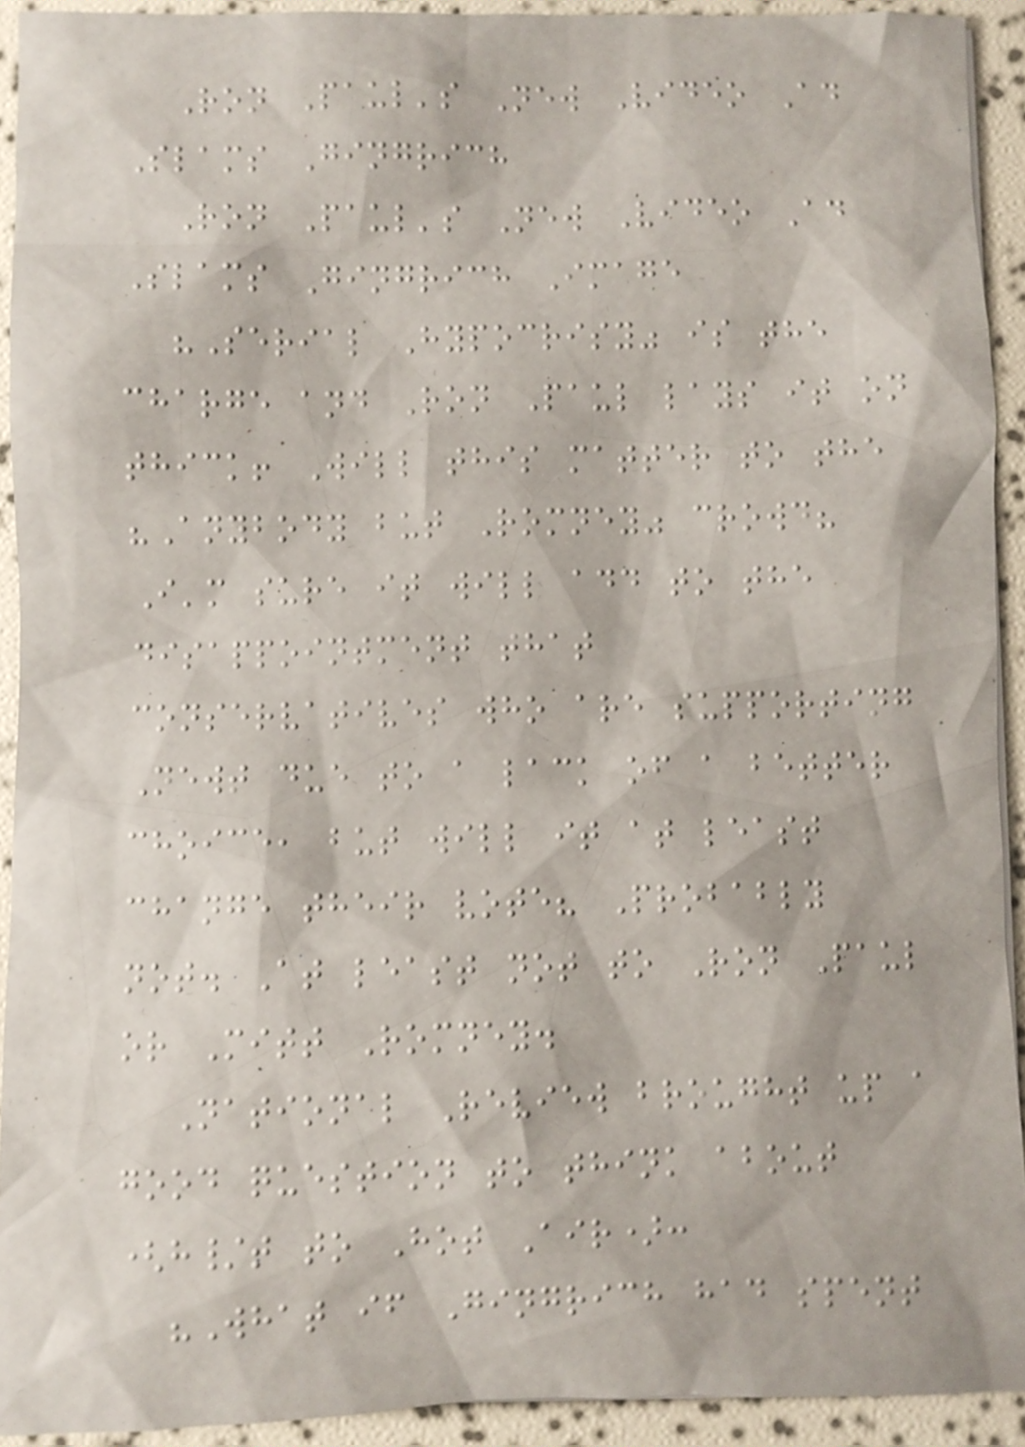Ron Paul's New Video Ad
Slams Gingrich
Ron Paul's New Video Ad
Slams Gingrich Image
"Serial Hypocrisy" is the
charge and Ron Paul lays it on
thick! Will this matter to the
"Anybody but Romney" crowd?
I'm sure it will add to the
disappointment that
conservatives who are supporting
Newt due to a lack of a better
choice, but will it at least
change their vote? Probably
not. At least not to Ron Paul
or Mitt Romney.
National Review brought up a
good question to think about
(h/t to Hot Air):
"What if Gingrich had spent
